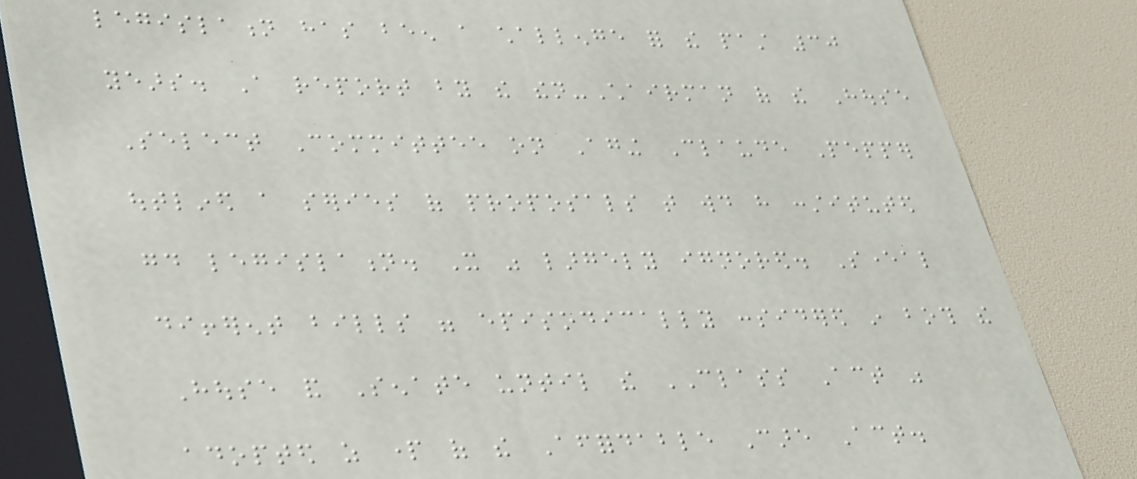legislation has been a challenge for the past 30
years. A report by the then-Chairman of the House
Select Committee on Aging Claude Pepper
outlined a series of proposals that would have constituted
good legislation. It was largely ignored. Several
different bills were episodically considered in both the
House and Senate until the CLASS Act was
adopted as part of the Affordable Care Act.
